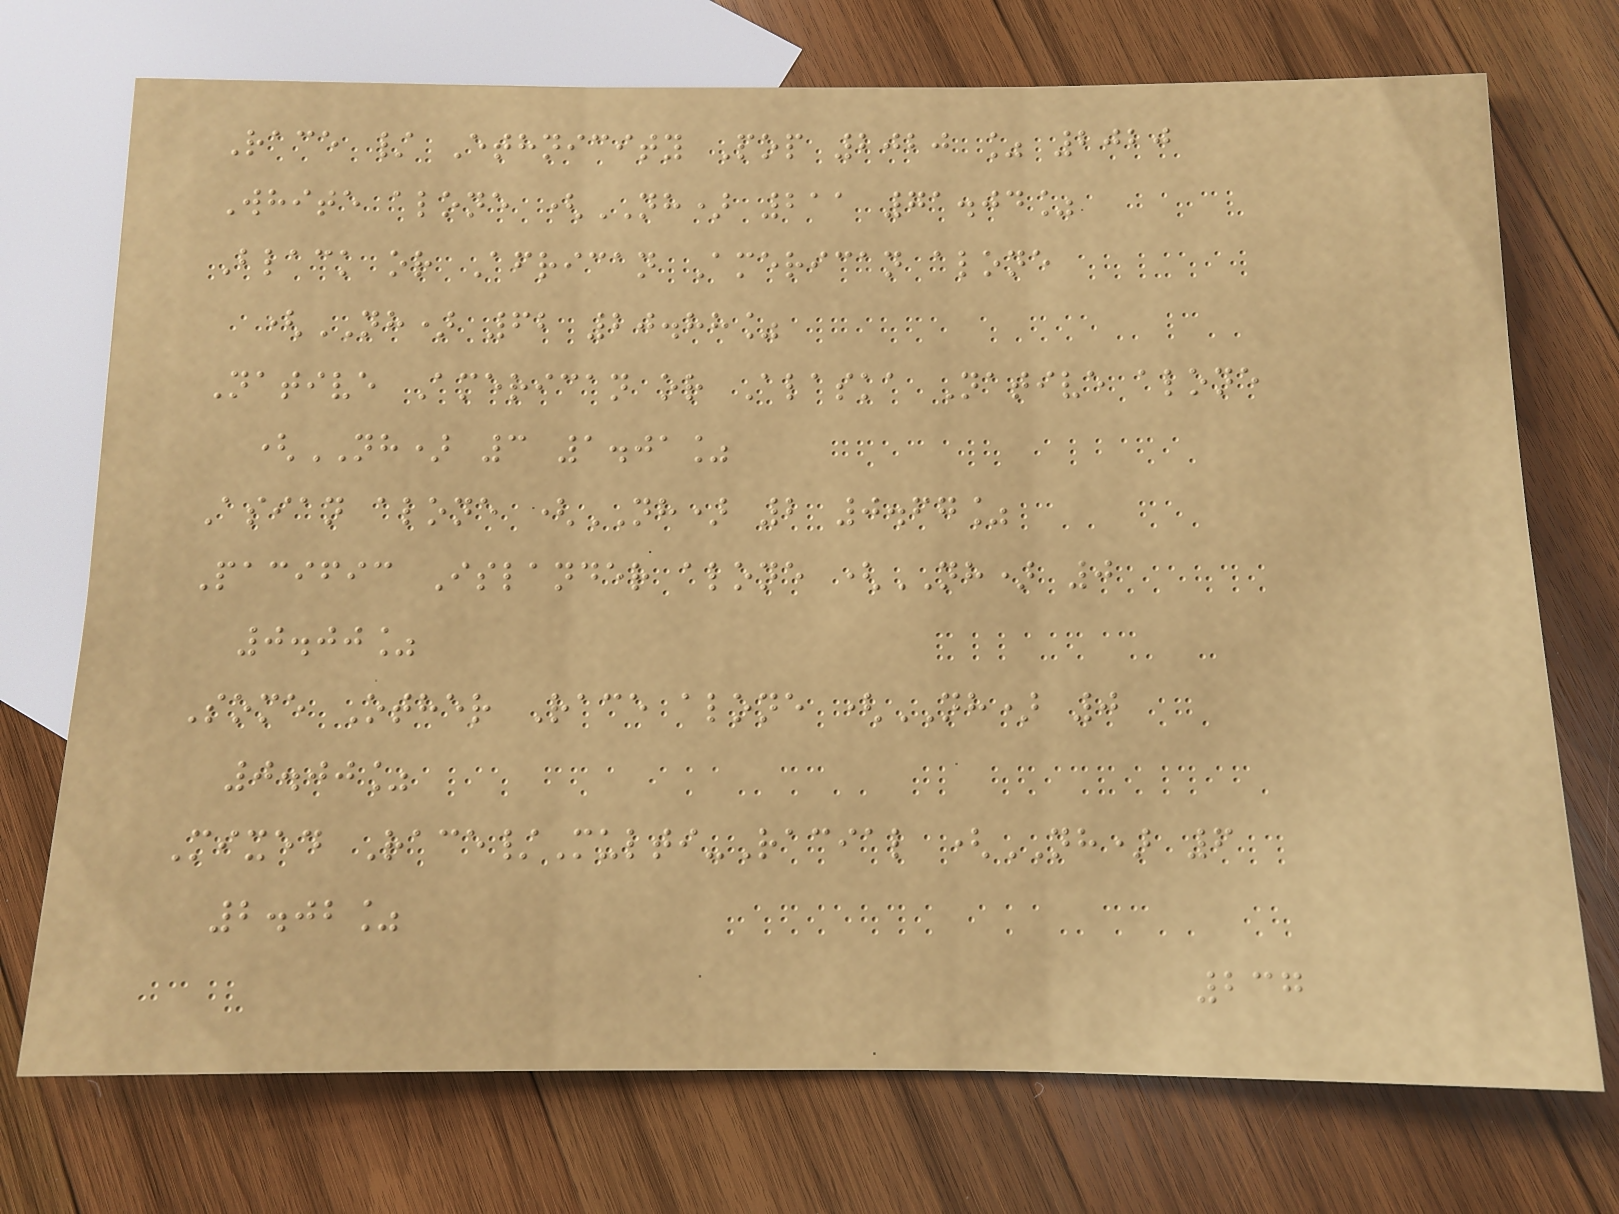Race / Ethnicity Pop 2020 % 2020
White alone (NH) 211 71.04%
Black or African American alone
(NH) 62 20.88%
Native American or Alaska Native alone
(NH) 3 1.01%
Asian alone (NH) 2 0.67%
Pacific Islander alone (NH) 0
0.00%
Some Other Race alone (NH) 0
0.00%
Mixed Race/Multi-Racial (NH) 6
2.02%
237
